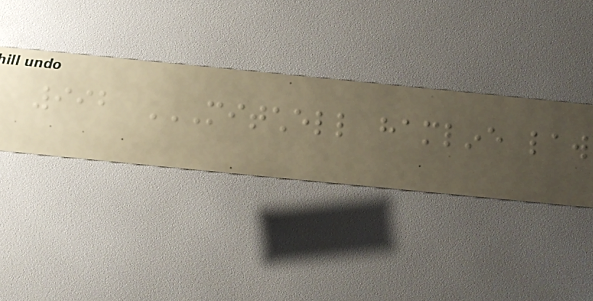992 MITCHELL HAMLINE LAW
